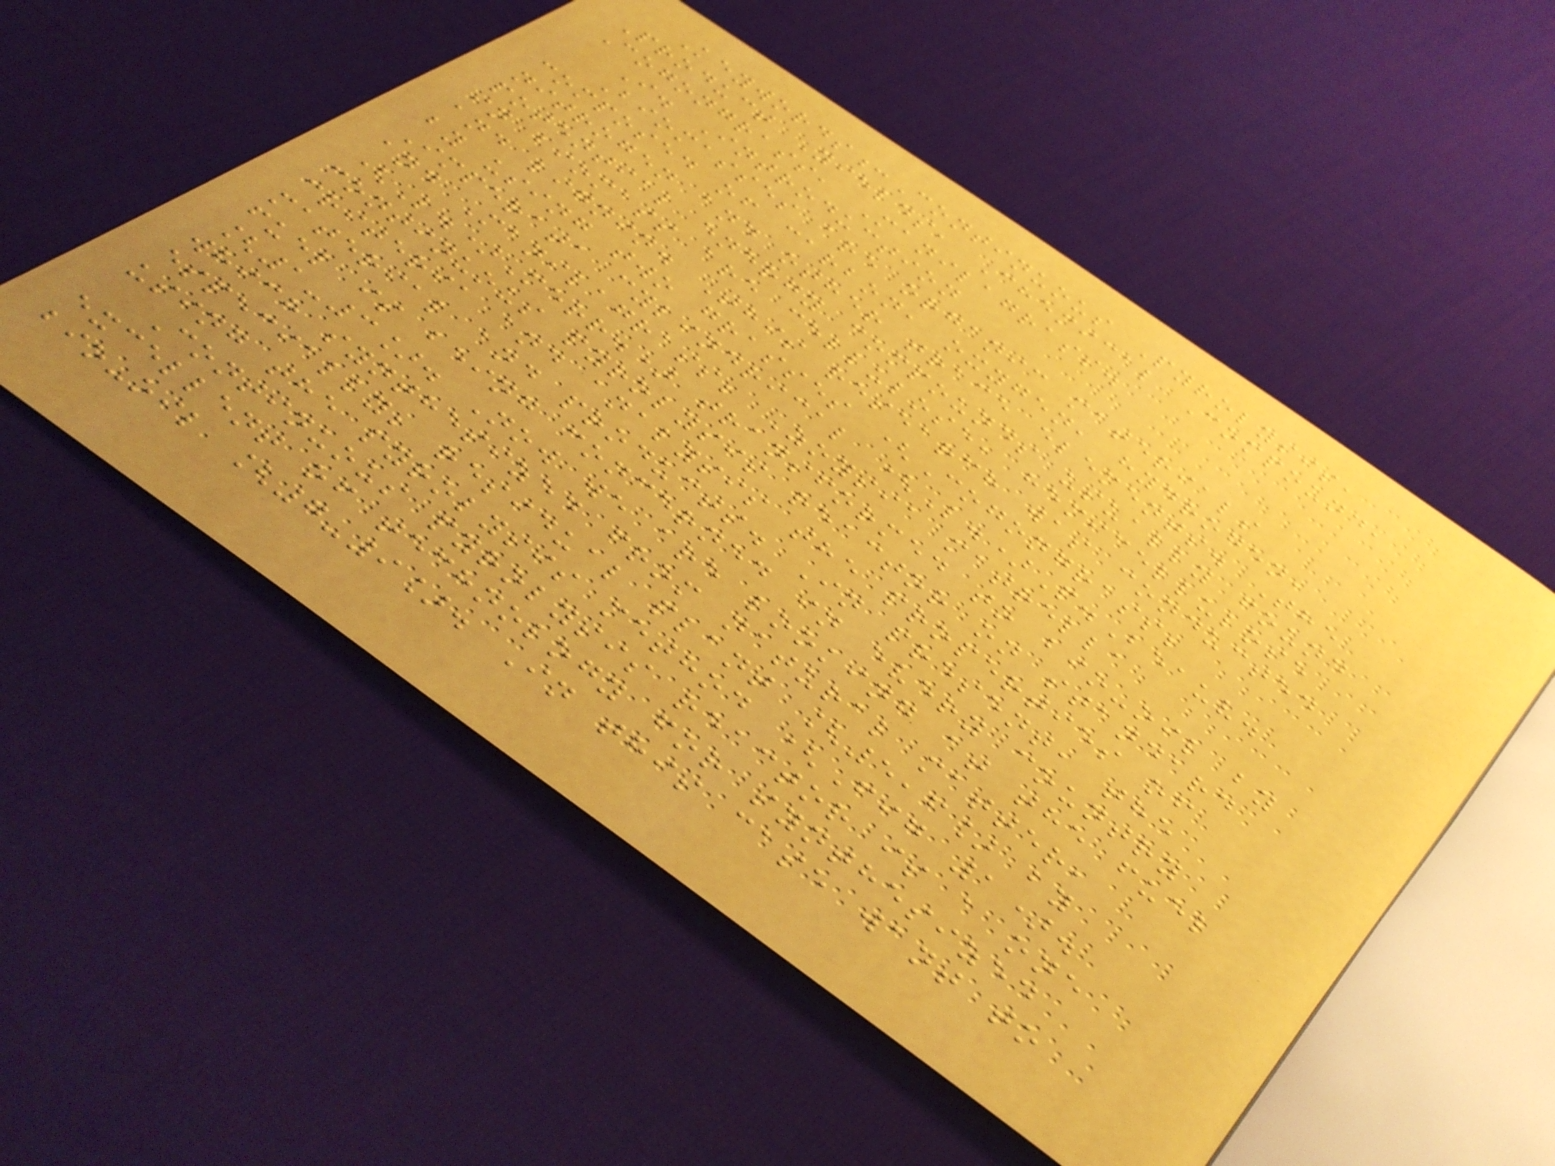Keywords:Continuous Pyrolysis,
Product Yields, Chemical Compound,
Cogongrass, Manilagrass.
I. Introduction
Biomasses are organic materials
composed of carbon, oxygen, hydrogen,
nitrogen and other trace elements. The
potential energy compounds usually found
in biomass are cellulose, hemicellulose
and lignin. This research was conducted
by using two grasses (Cogongrass;
Imperata cylindrical (L.)P.Beauv.
and Manilagrass; Zoysia matrella
(L.)Merr.) transformed to bio-oil by
continuous pyrolysis reactor on standard
criteria and analysis the properties of
material and products. In present, the
fuel is being concerned in every country
[1-3]. Now we are looking at the fuel
which synthesized from natural matter,
especially; residual plant [5,6] by
using the pyrolysis method (Fig 1).
Continuous pyrolysis reactor is a one
excellent of technology for synthesized
bio-oil [7-9]. In this case want to
